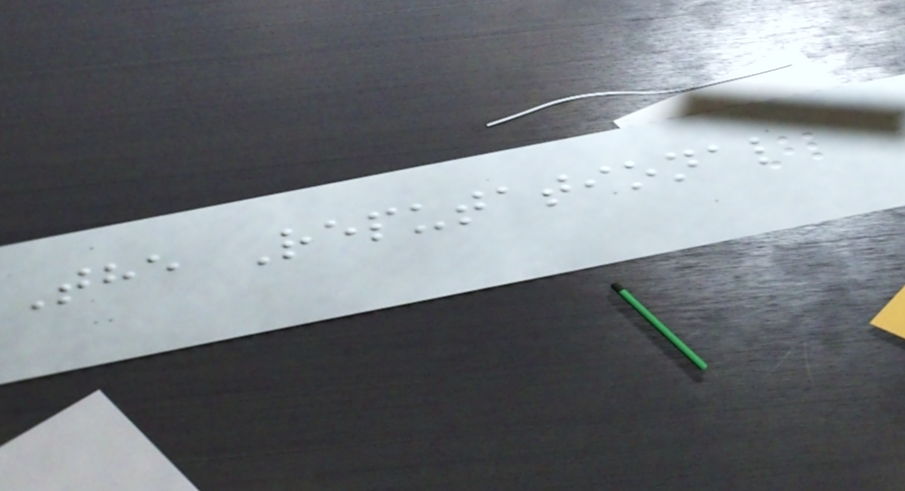The Reputational
